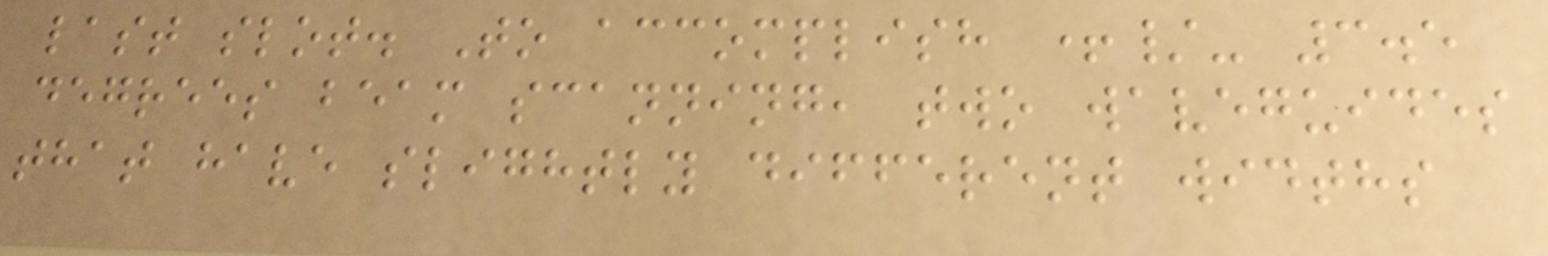last slot. To accomplish +/- 3.5
degrees beam scanning, two waveguides
that have slightly different widths
